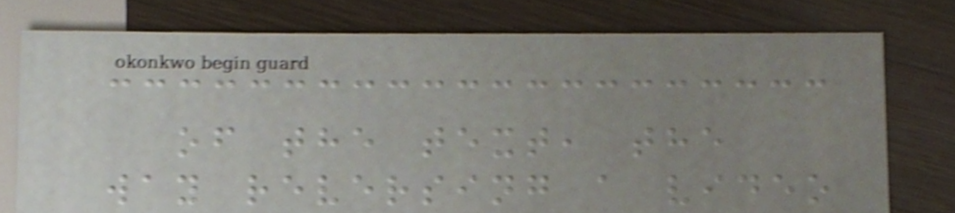of the text, the
way reversing a video
